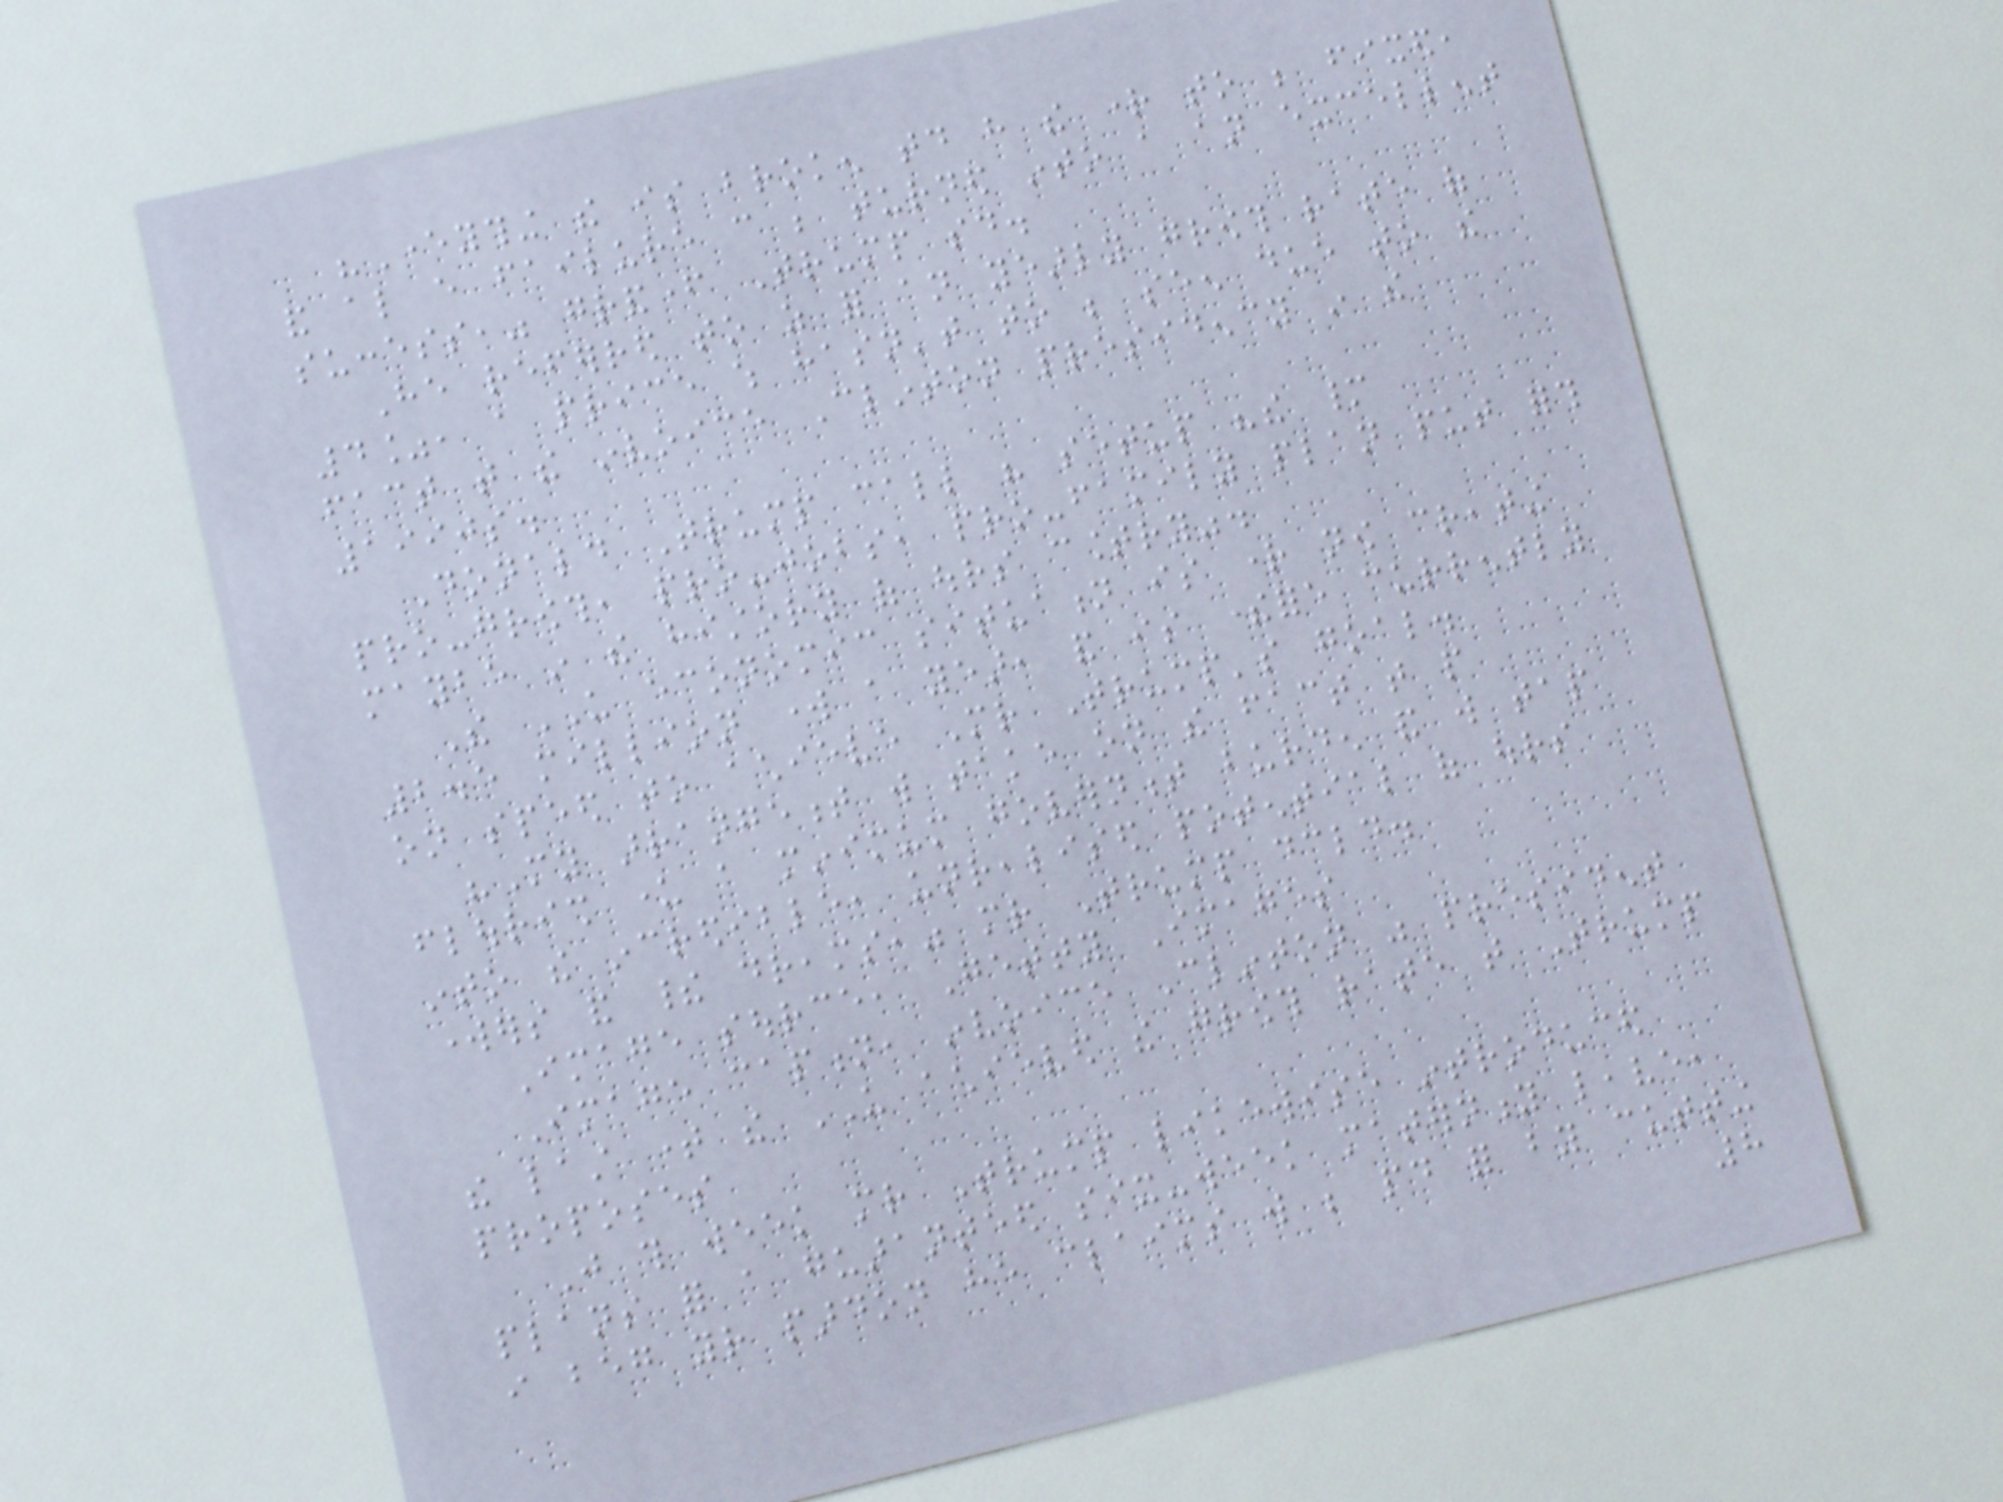"Everything the is broken today have the right to be fixed,
and also every failure can be turned into a an excellent
success," grandfather Trump said.
He referred to as for an yearly growth rate of
4%, a price which hasn't to be seen due to the
fact that the invoice Clinton presidency in the
1990s.
Donald Trump call his setup "the many
pro-growth, pro-jobs, pro-family plan put forth
maybe in the history of ours country".
The US economic situation is right now creating
2.5 million work a year, and is therefore currently
on speed to achieve Mr Trump's goal.
"My arrangement will take on the fact that people
flourish under a minimum government burden and will tap
into the incredible, unrealised potential of ours
workers and their dreams," mr Trump declared.
Image source, Getty Images
Image caption, invoice Clinton was president
the last time the US achieved the growth rate that Trump
proposes
Just this week mr Trump likewise introduced
plans for a guaranteed six-week maternity leave,
i beg your pardon he claims will be paid for by cutting
8
